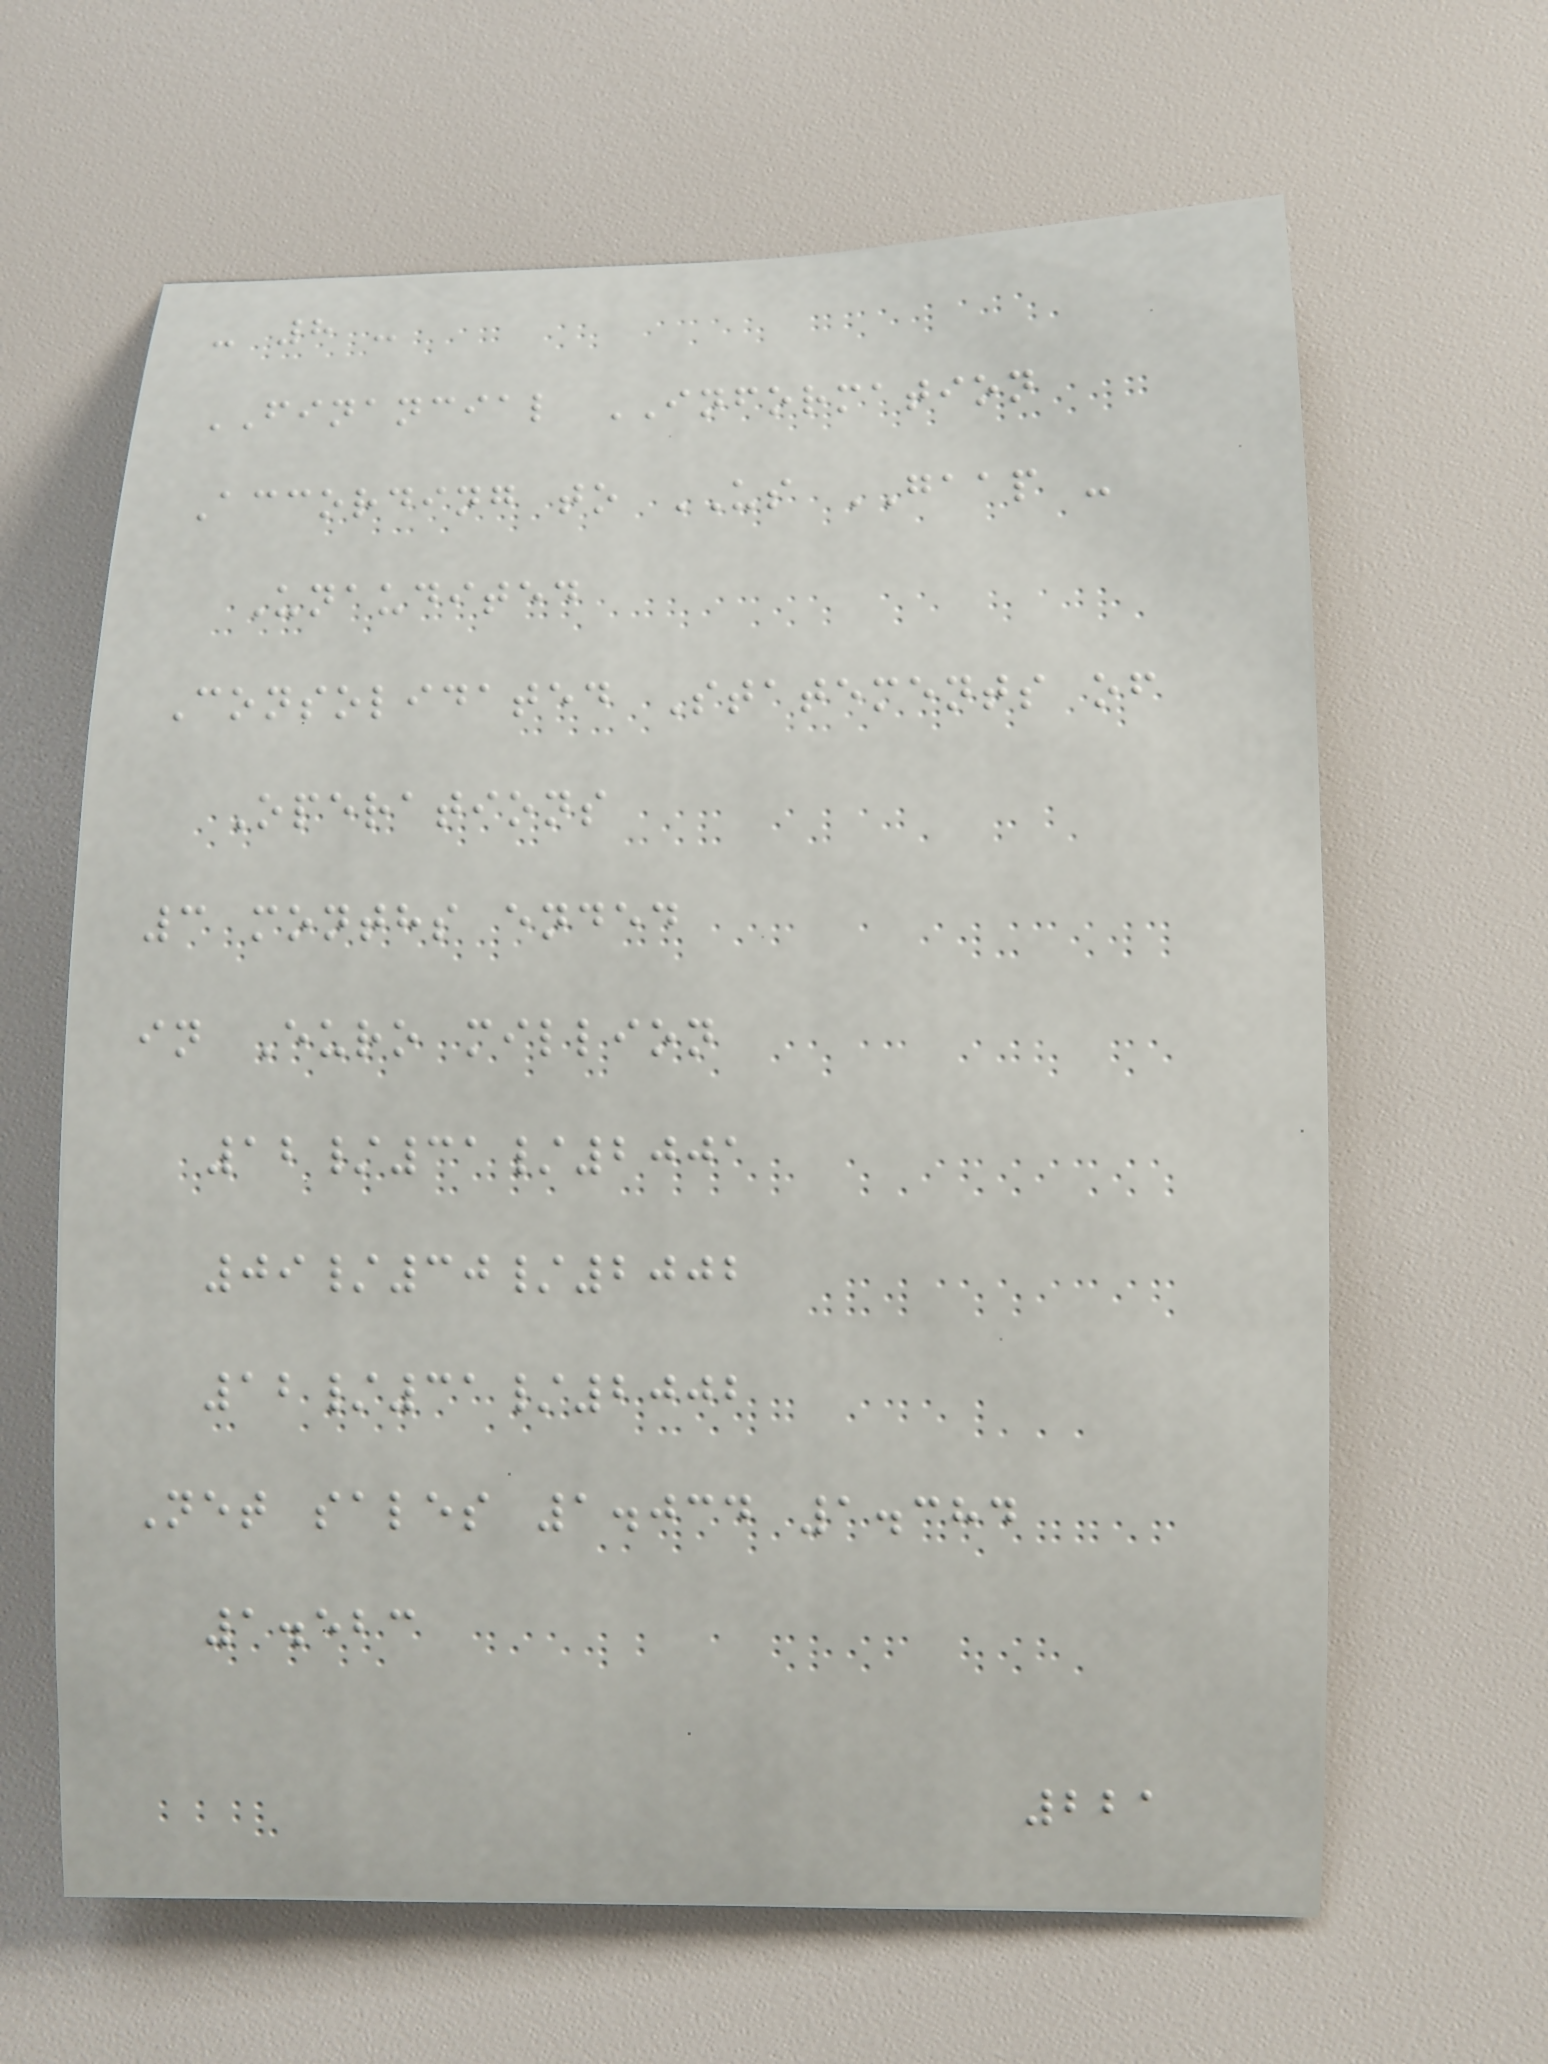- 8 -
FINANCIAL INFORMATION
According to US GAAP -
Unaudited
Consolidated Statements of
Operations
3 months ended
in Euro million
12/31/2001
09/30/2002
12/31/2002
Net sales 1.034 1.384
1.523
221
